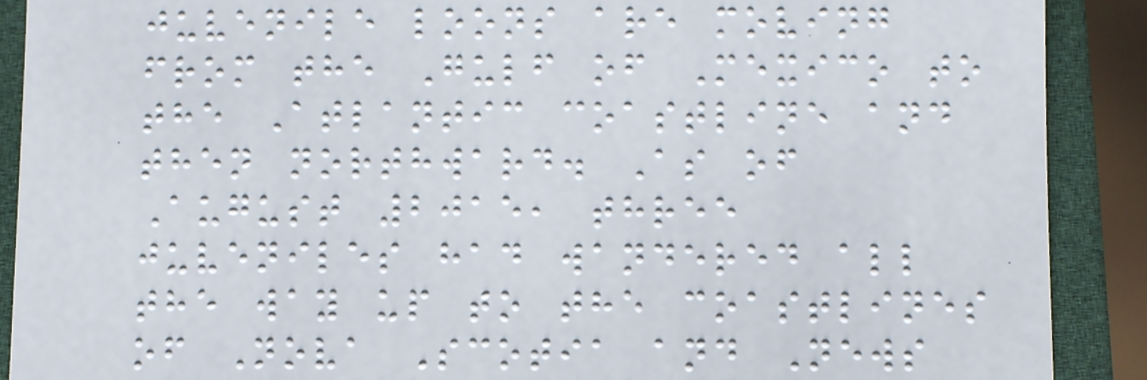juvenile loons are moving
from the Gulf of Mexico to
the Atlantic coastline and
then northward. As of
August 2015, three
juveniles had wandered all
the way up to the coastlines
of Nova Scotia and News
